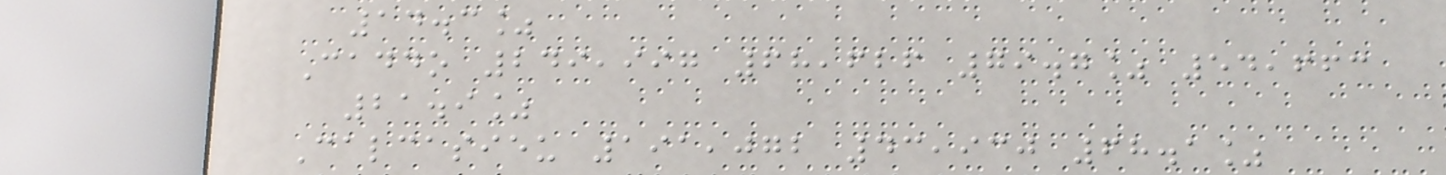14.3%
Caddo 249,997 68,626 79.7% 54,663
21.9%
Calcasieu 191,072 43,930 68.1%
